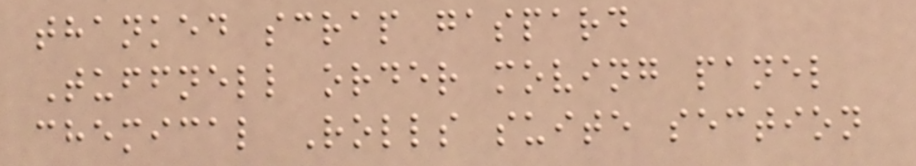thanked scrap gaspard
Tuffnell order moving panel
chemical Rolls suite section
